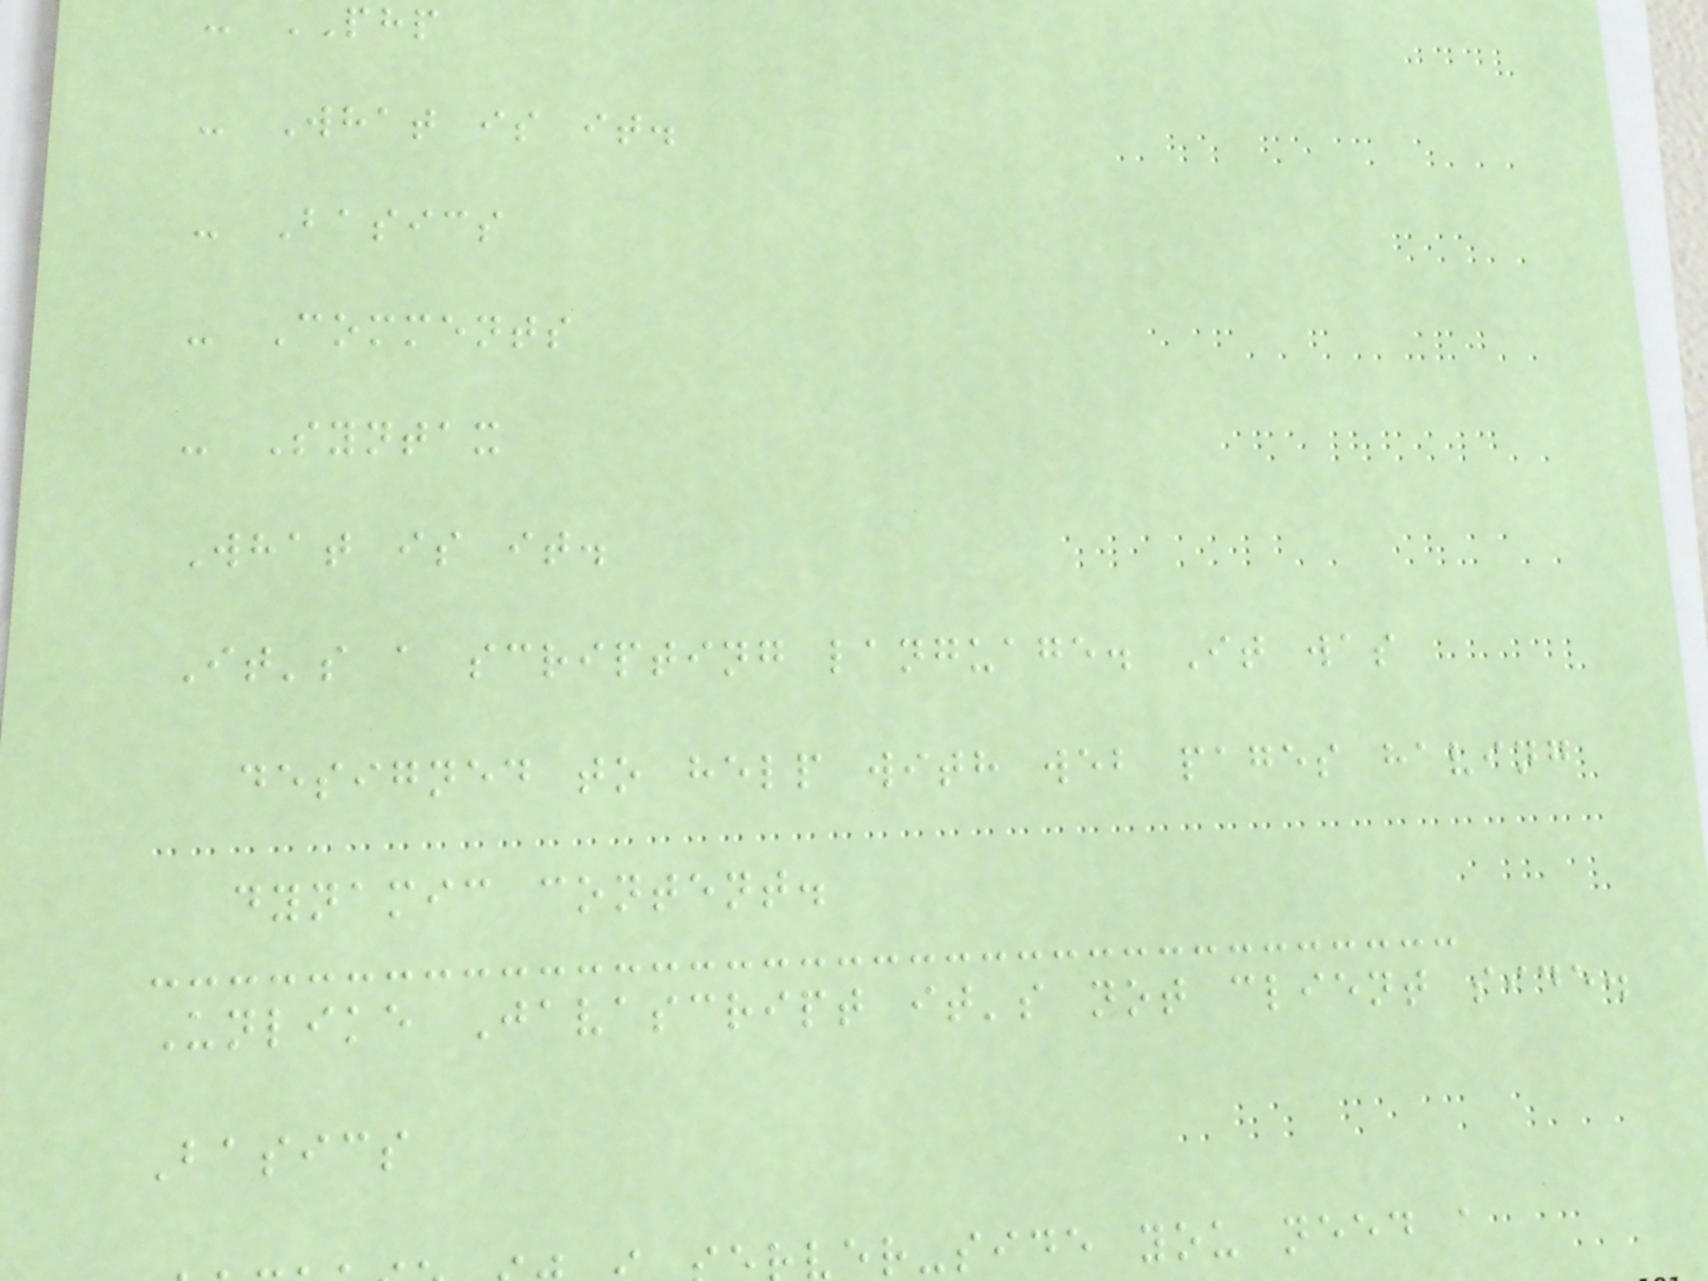PHP
- What is it.
- Basics
- Comments
- Syntax
What is it.
It's a scripting language. It was
designed to help with web pages having
dynamic content.
Unlike Javascript it's not client side.
Basics
er-side you need a
